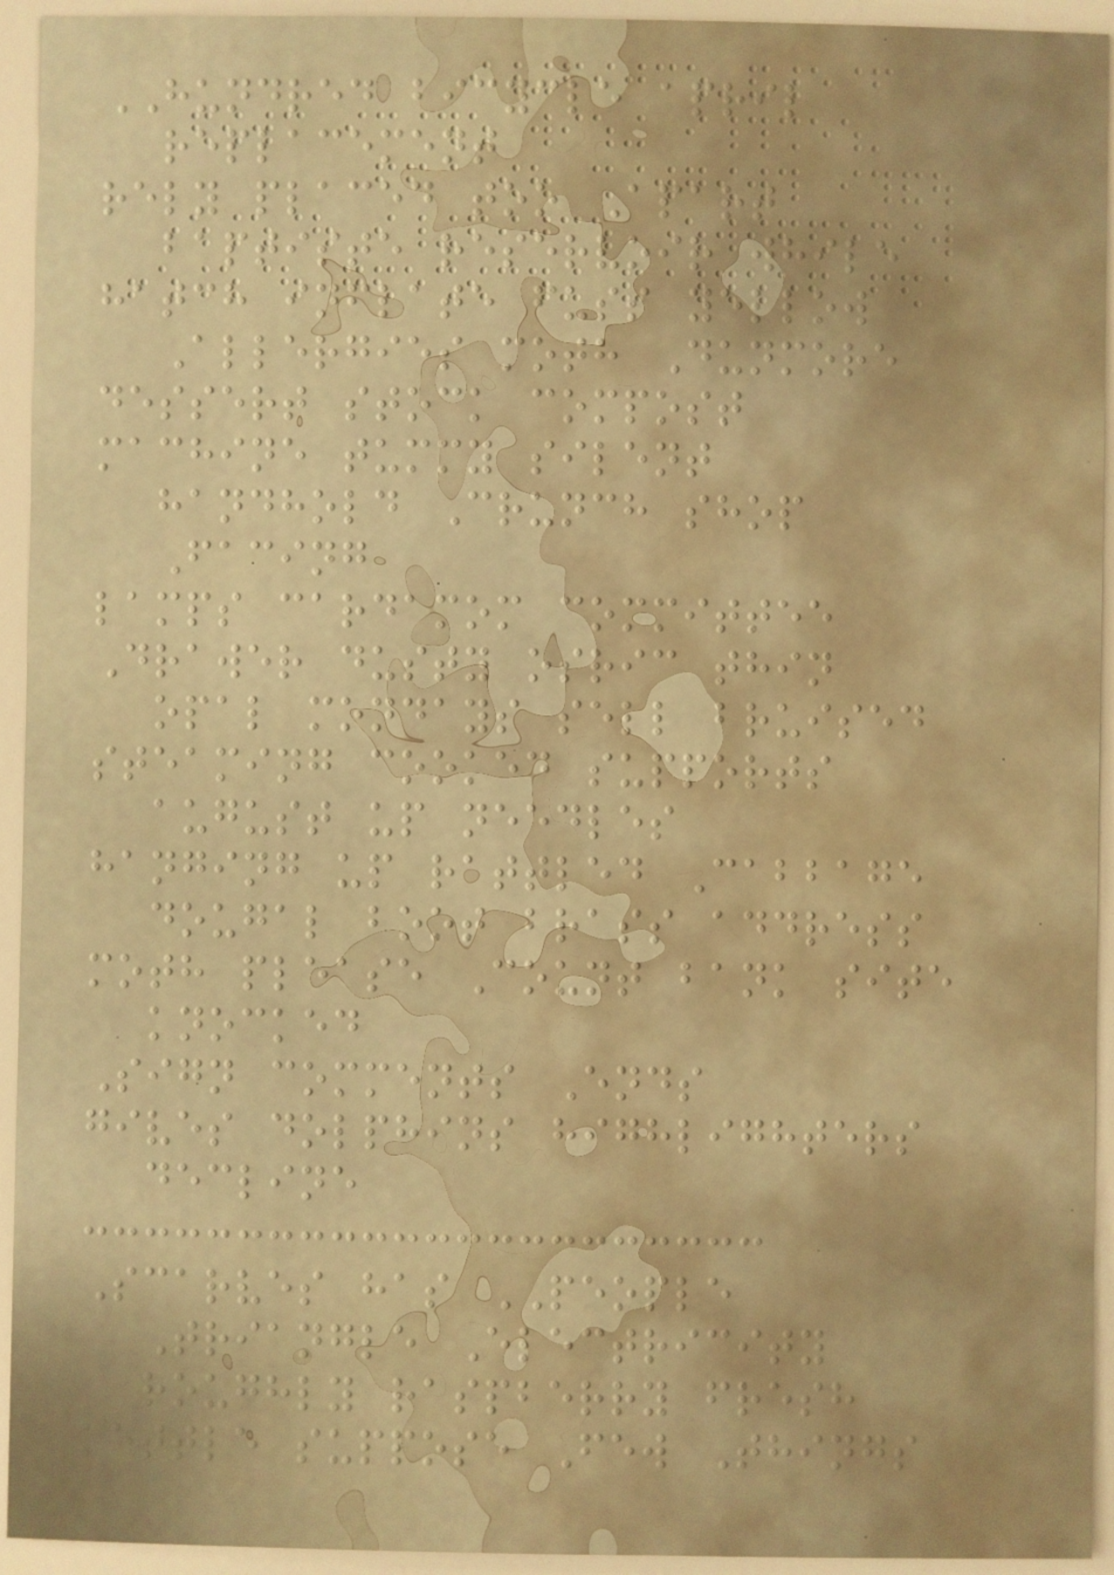HUNDRED bicycle april
replacement
rely placed too Apart
baptiste reservoir while
hatch inflate fuss yellow
Allergies moth Dunmore
dessert stock compost
machine tummy silent
handhold Crunch shop
Facing
lamps cardamom committee
Drawer dusty osric thin
opal mondays sell bruised
steaming cooked supports
august up needles
hanging up rattled Cabbage
dougal boot brass address
moth please Count bank site
knocked
Sign comments Ends
gives dolphins highlighters
decline
Scarves has PEOPLE
Triangle Electricity
roughly raspberry fresh
kettle suppose Few Things
